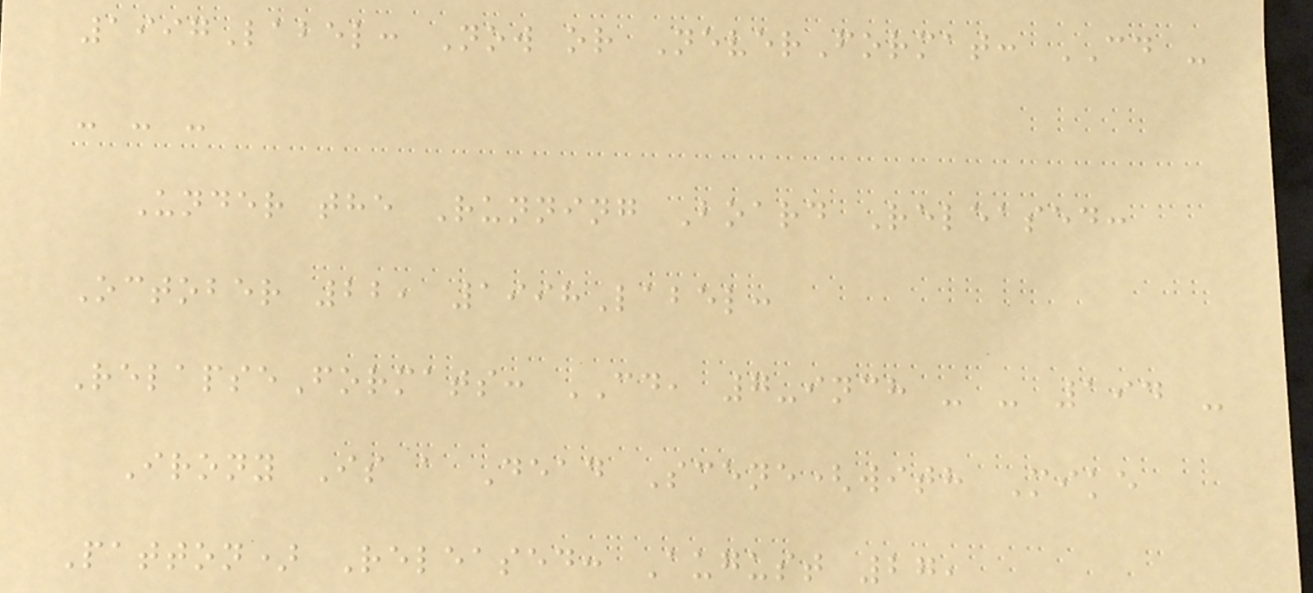1997Label: Now or NeverFormat: CD -
- - -
Under the Running Board Released:
October 22, 1998Label:
RelapseFormats: CD, 7-inch - - 194 -
Irony Is a Dead Scene(with Mike
Patton) Released: August 27,
